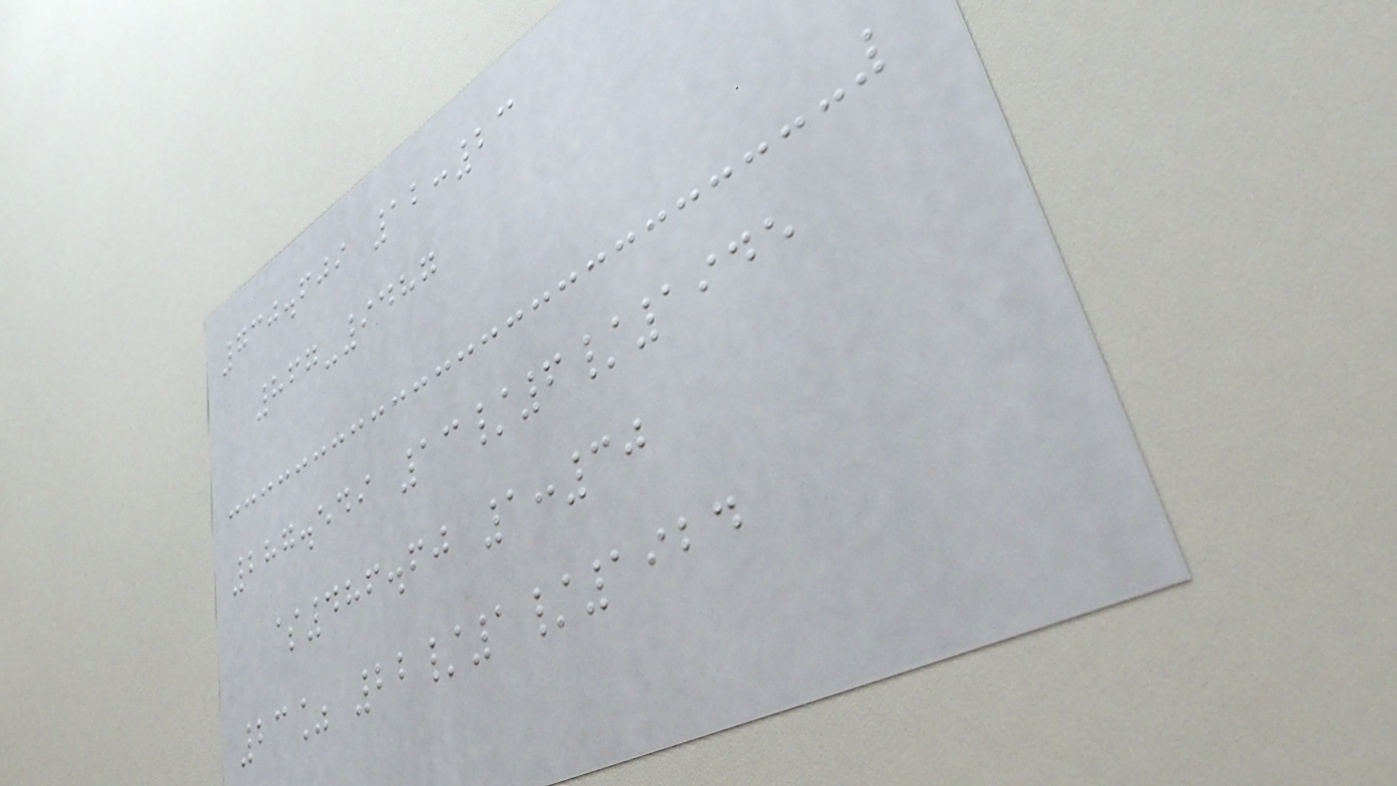730.609 12:23
867-9487
287.549 13/6/1945
$486.60 1:30
23% 22/1/1924
